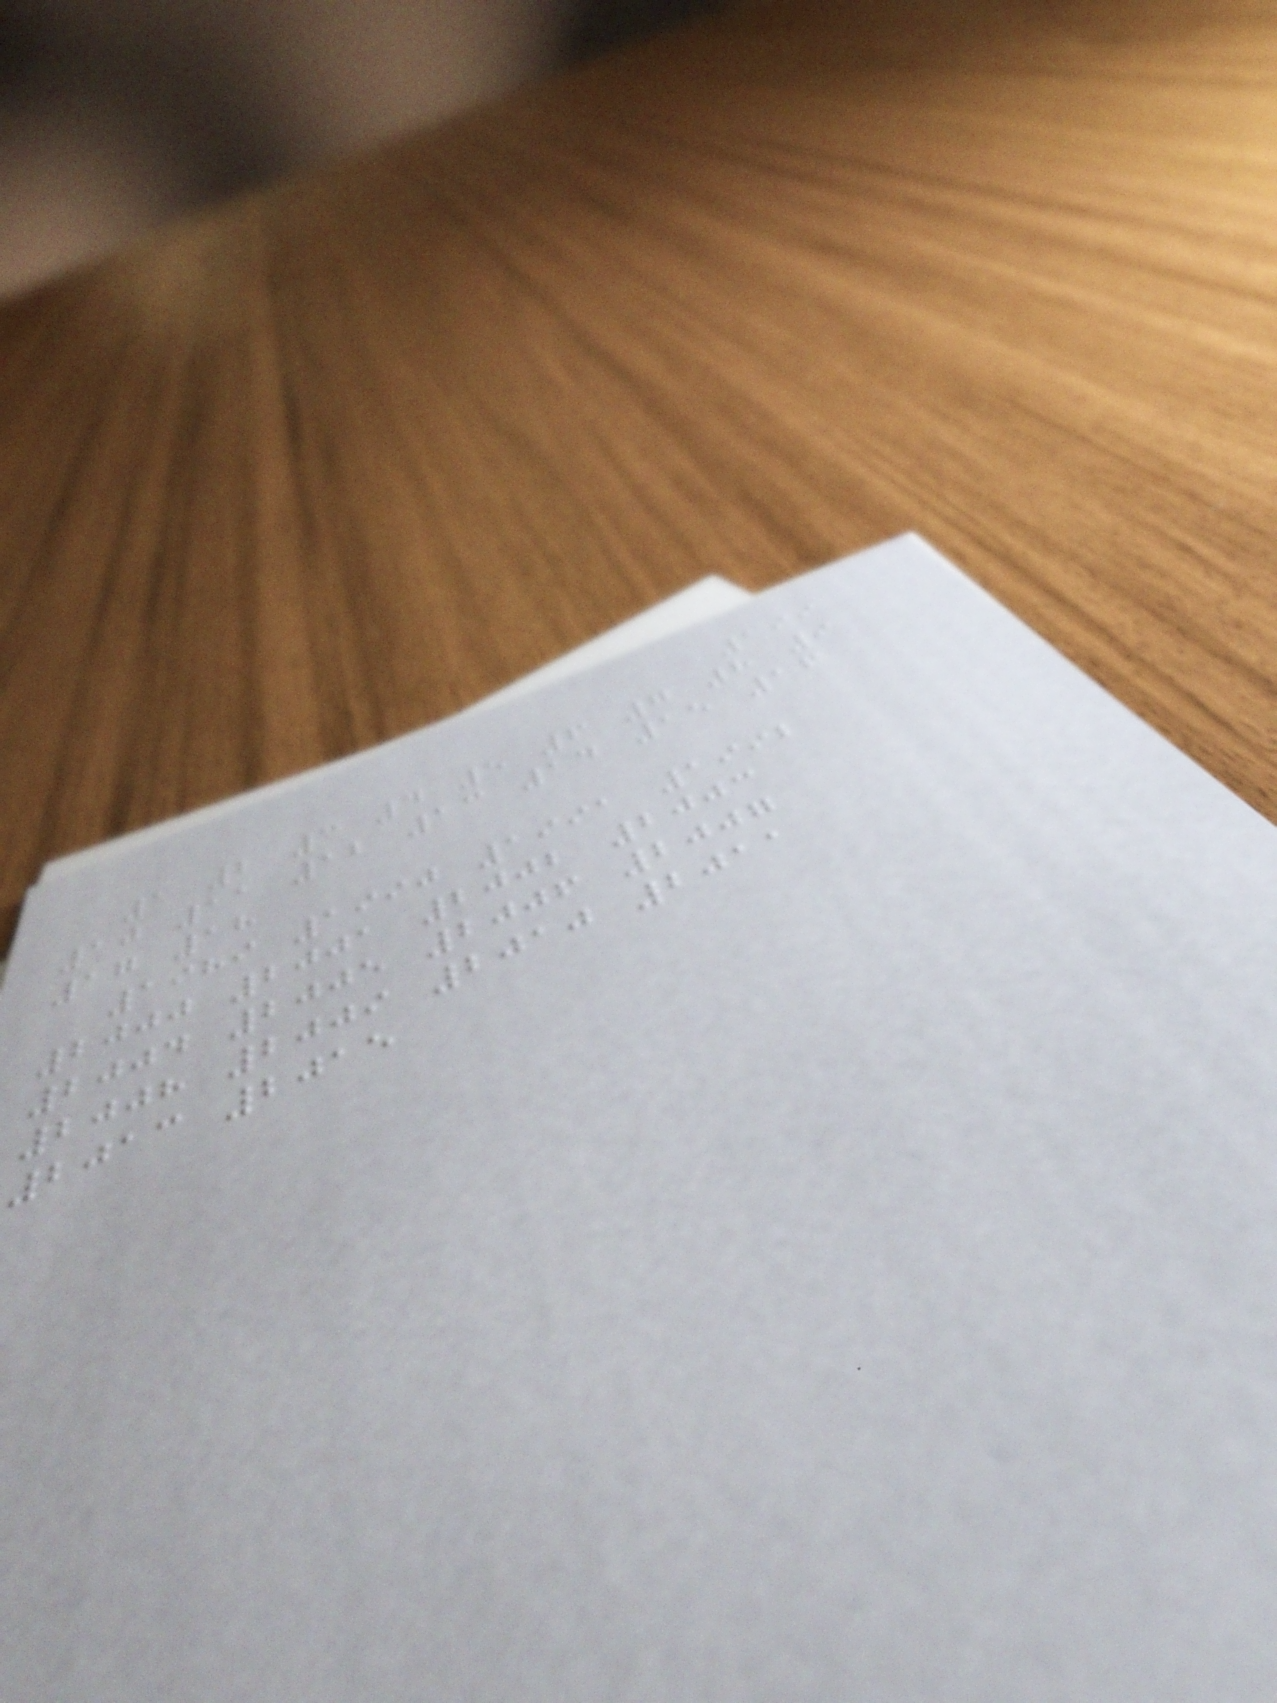199
1 2 3 4 5 6 7 8 9
10 11 12 13 14 15 16
17 18
1989 1990 1991 1992
2000 2001 2002 2003
2004 2005 2006 2007
2008 2009 2010 2011
2013 2015
